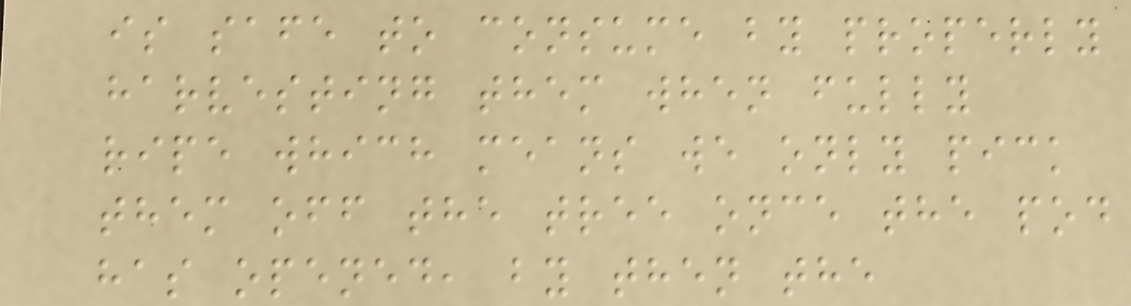is safe to consume by properly
harvesting them when fully
ripe which means we only pick
them off the tree once the pod
has opened, by then the
